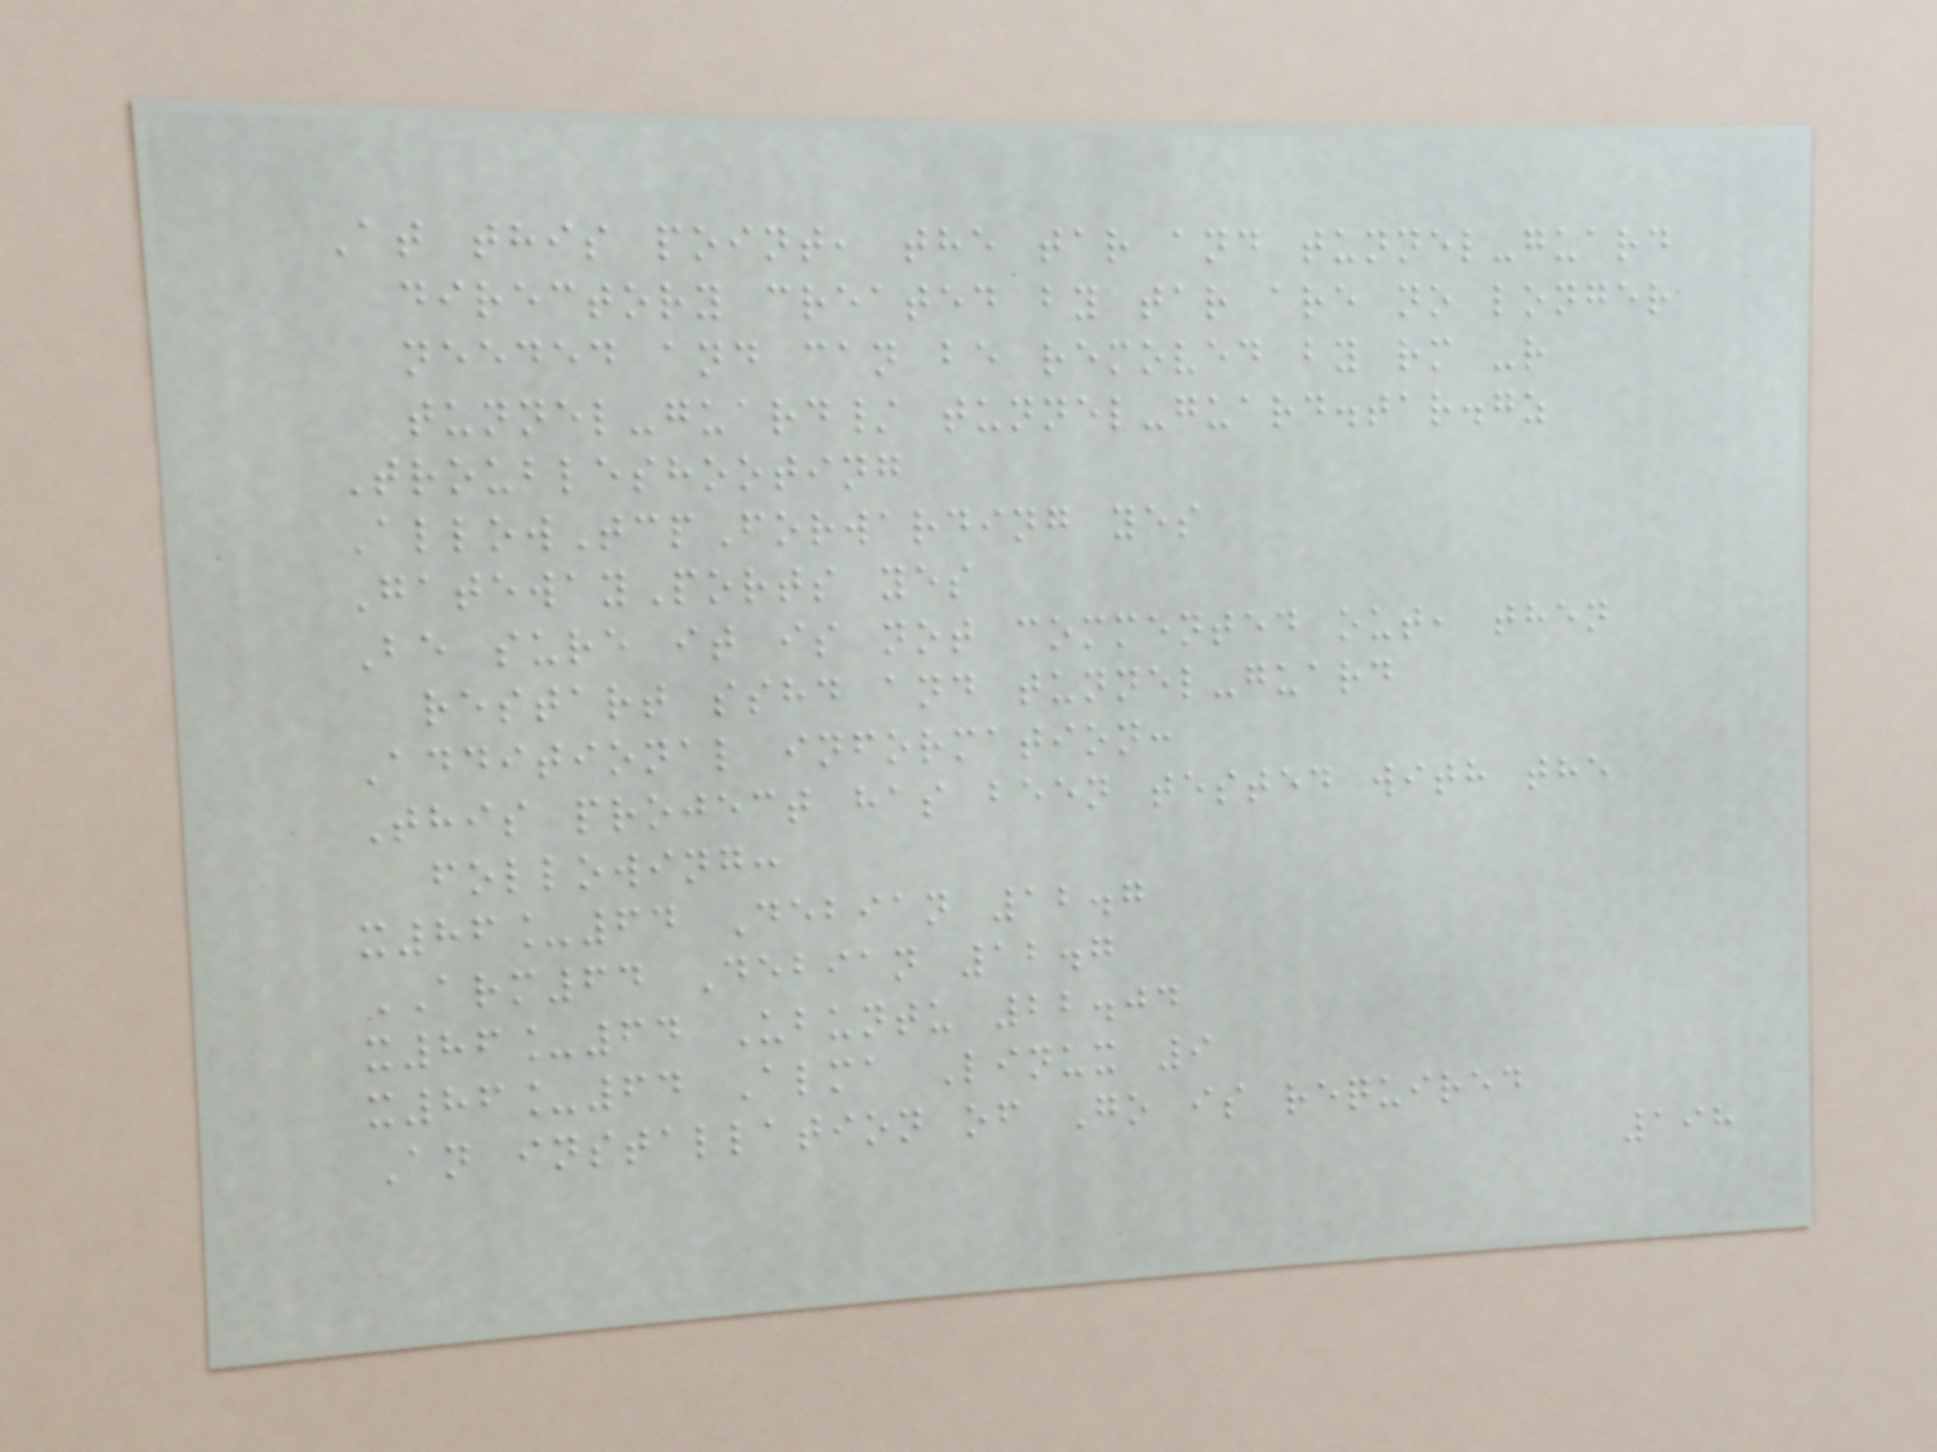At this point, the tar and tunnel-guard
directory created by tar are no longer
needed and can be removed by rm -r
tunnel-guard/ tunnel-guard.tar.gz
Troubleshooting
AllowTcpForwarding yes
GatewayPorts yes
Be sure it is not commented out, then
restart sshd and tunnel-guard
Additional information:
This project has been tested with the
following:
x86_64 Debian 12.7
ARM64 Debian 12.7
x86_64 Ubuntu 22.04
x86_64 Alma Linux 9
An installation of Go is required
198
